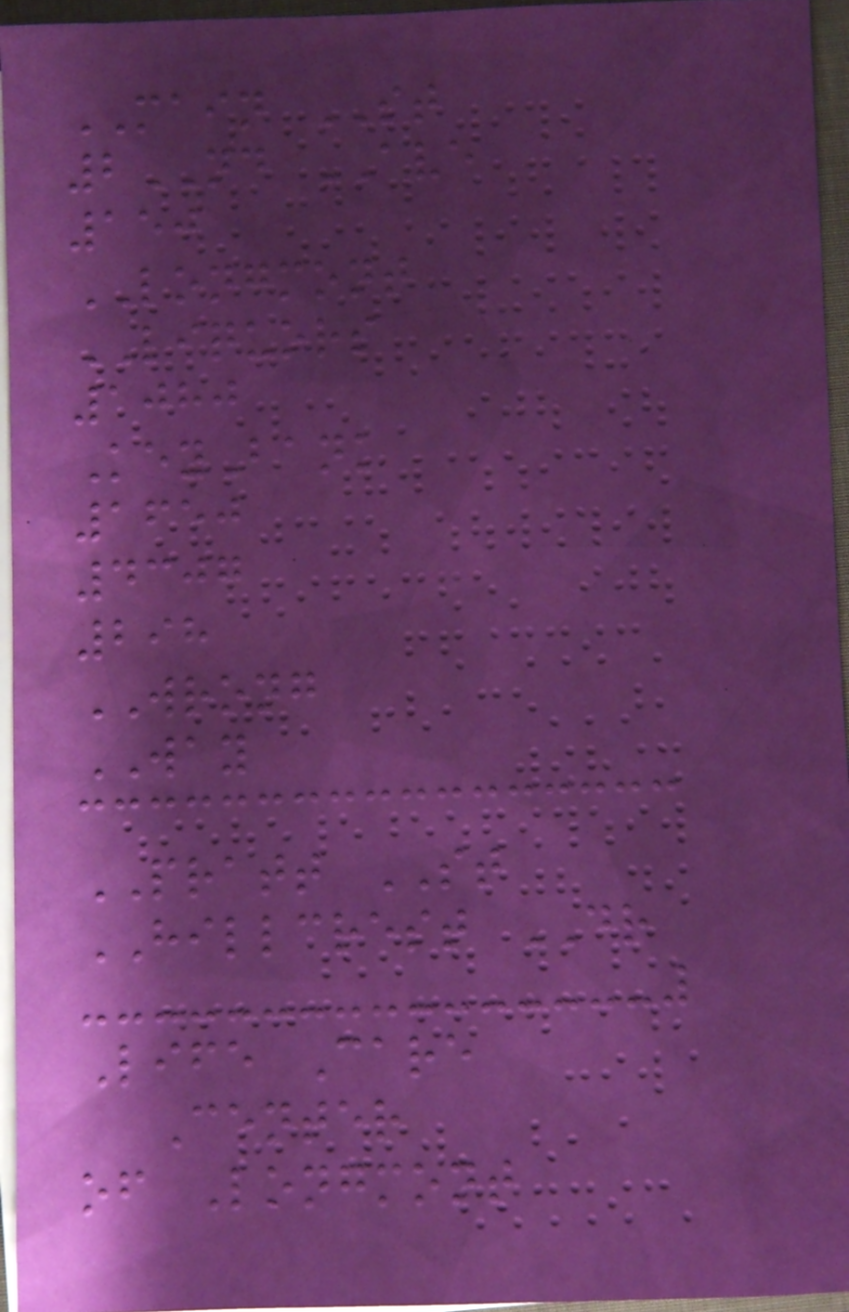MAIN ST
2ND AVE
150
LONGMONT
LIQUORS
1080
KeyBank
1650
4307
298
WRONG
WAY
PRATT ST
HILLCREST DR
Life Care
Center
of Longmont
